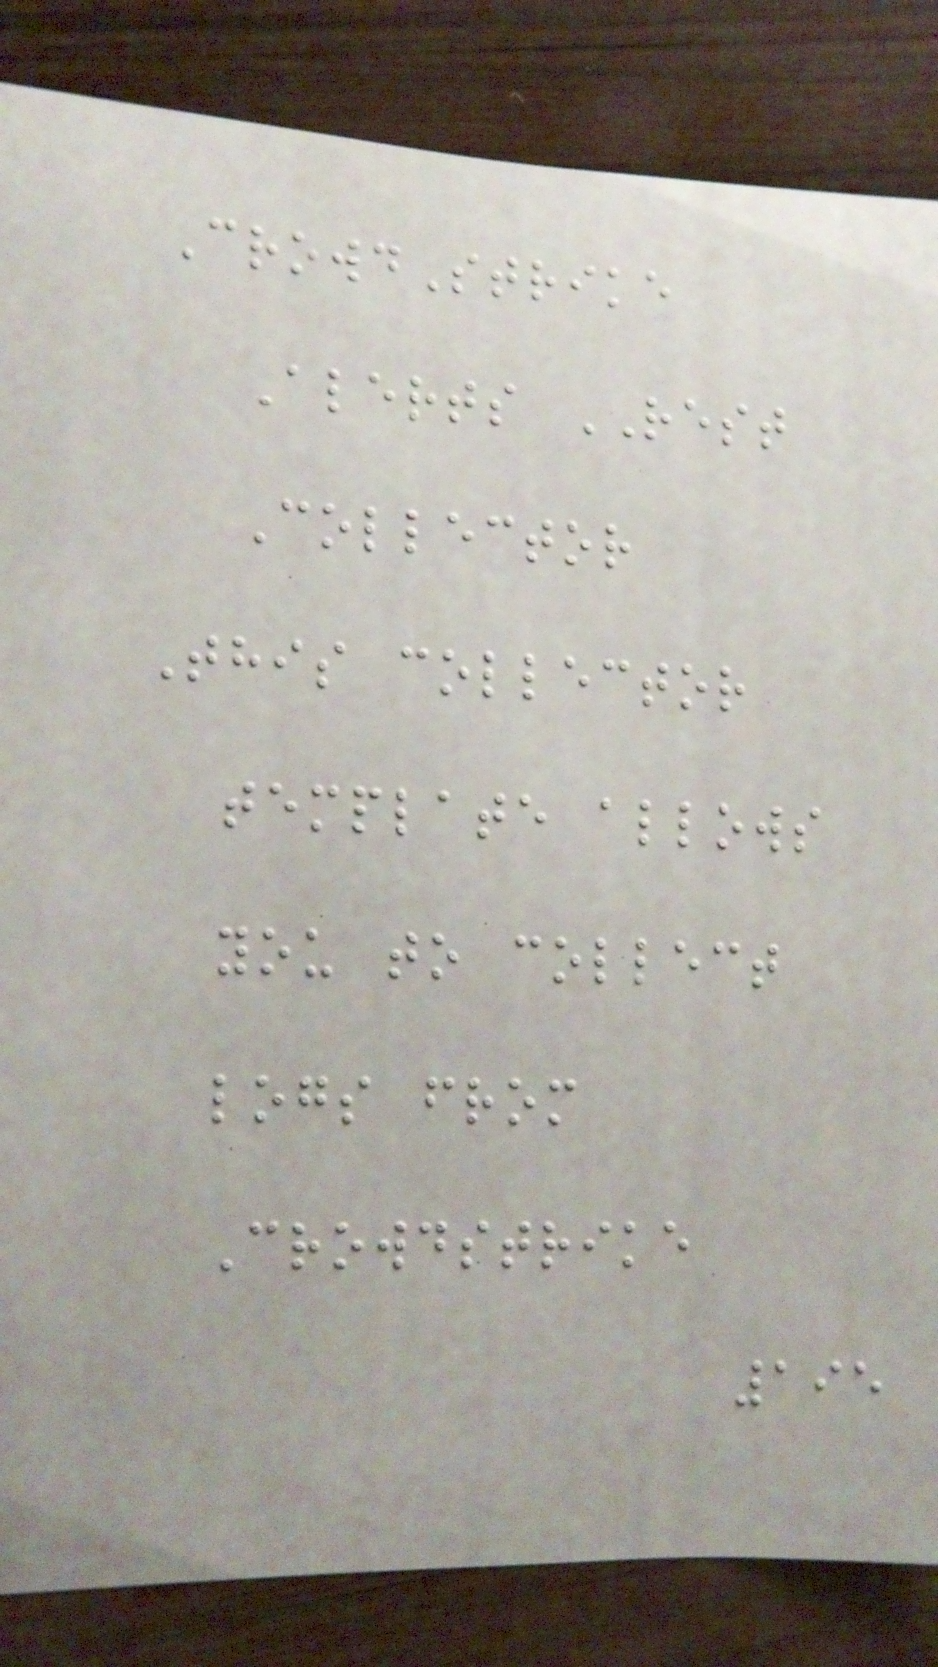CrowdStrike
Alerts REST
Collector
This collector
template allows
you to collect
logs from
Crowdstrike
195
